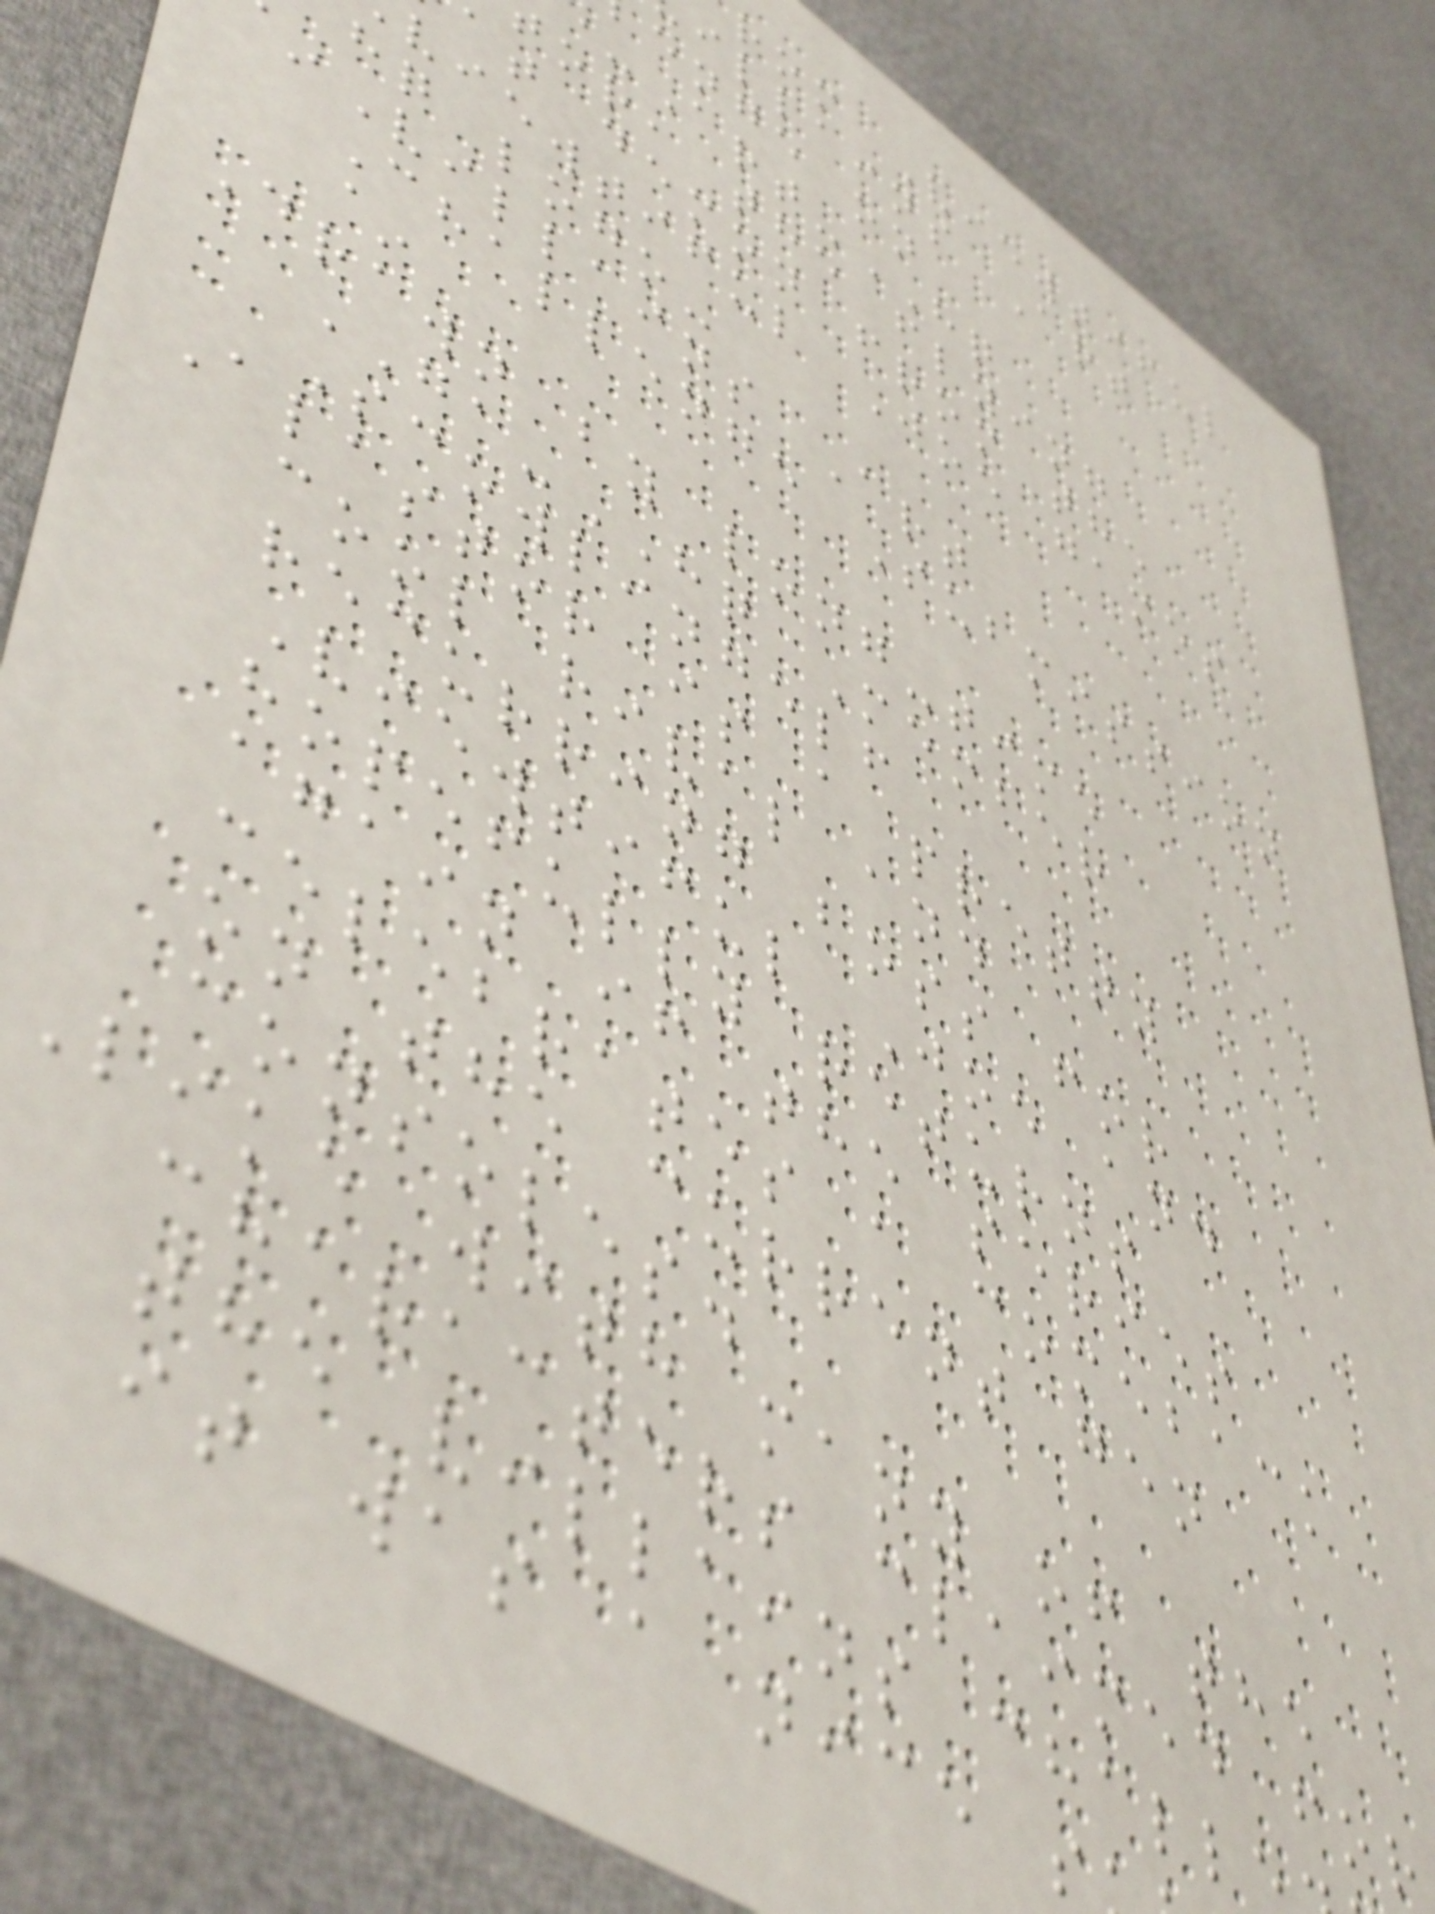rom Viewtiful
illains Art
enge on
-Art-HQ
or, the flying
at demon from the
viewtiful Joe games
hq logo-
Villains Art
Challenge Submission
~
Drawn by long-time
GA-HQ Member
Scowlingelf
Alastor is a pretty
cool rival and
recurring boss for
Viewtiful Joe and
hopefully returns
again if the series
celebrates a comeback
on the current gen
consoles.
Like with many of the
characters claimed for
the villains chall
it was a nice s
